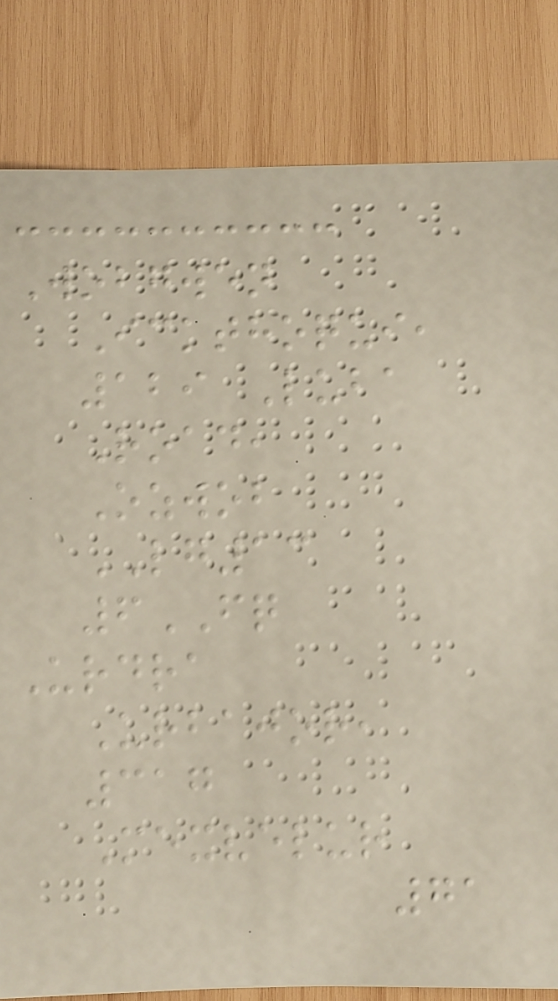Wobgwen
Ickthoqui,
129 Luba
Road,
Ozwob
LG13
6FQ
Urdra
Urbajor,
317
Mexvelur
71
